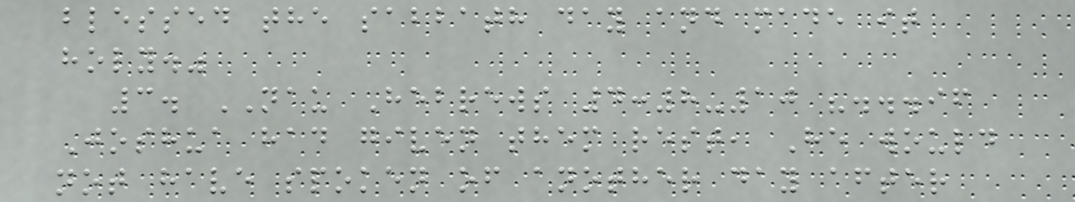blessed the sabbath day and made it
holy."
3. NAU Hebrews 4:8-10 "...if
Joshua had given them rest, He would
not have spoken of another day after
